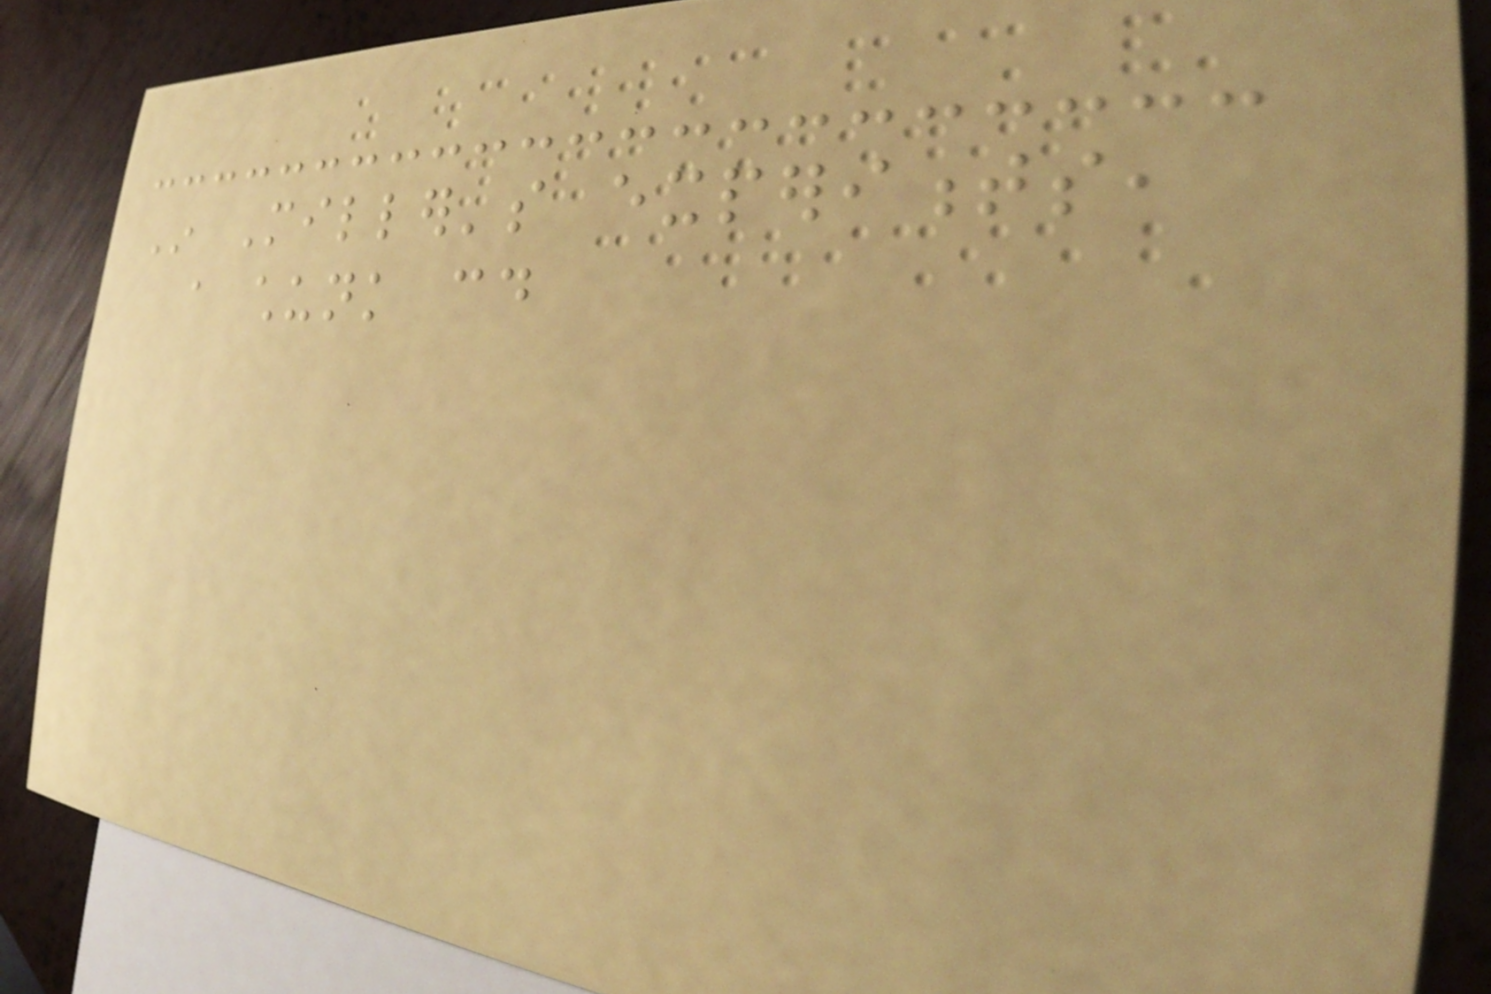In Miller's experiments,
a chunk could
